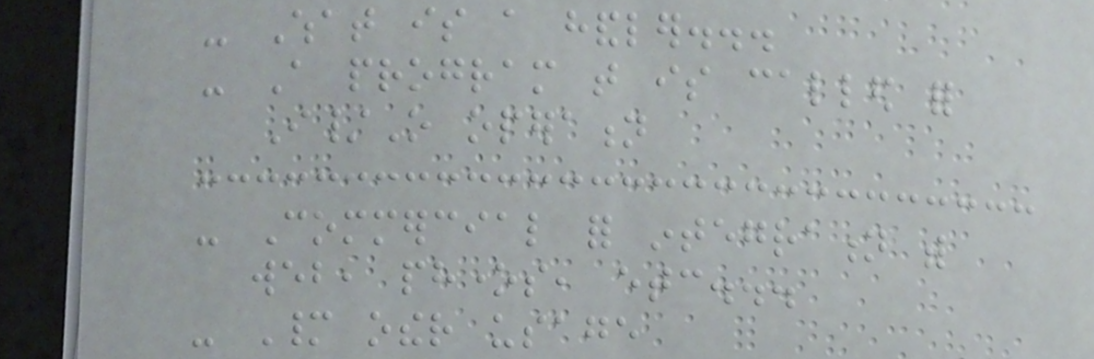- What is a handler...
- A program that is called for
I/O operation
- Commercial for integration with
web, phones, etc...
- Many other usage
